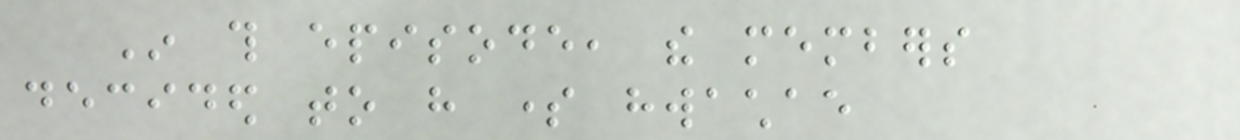In this episode, the members
decided to have some hwachae
